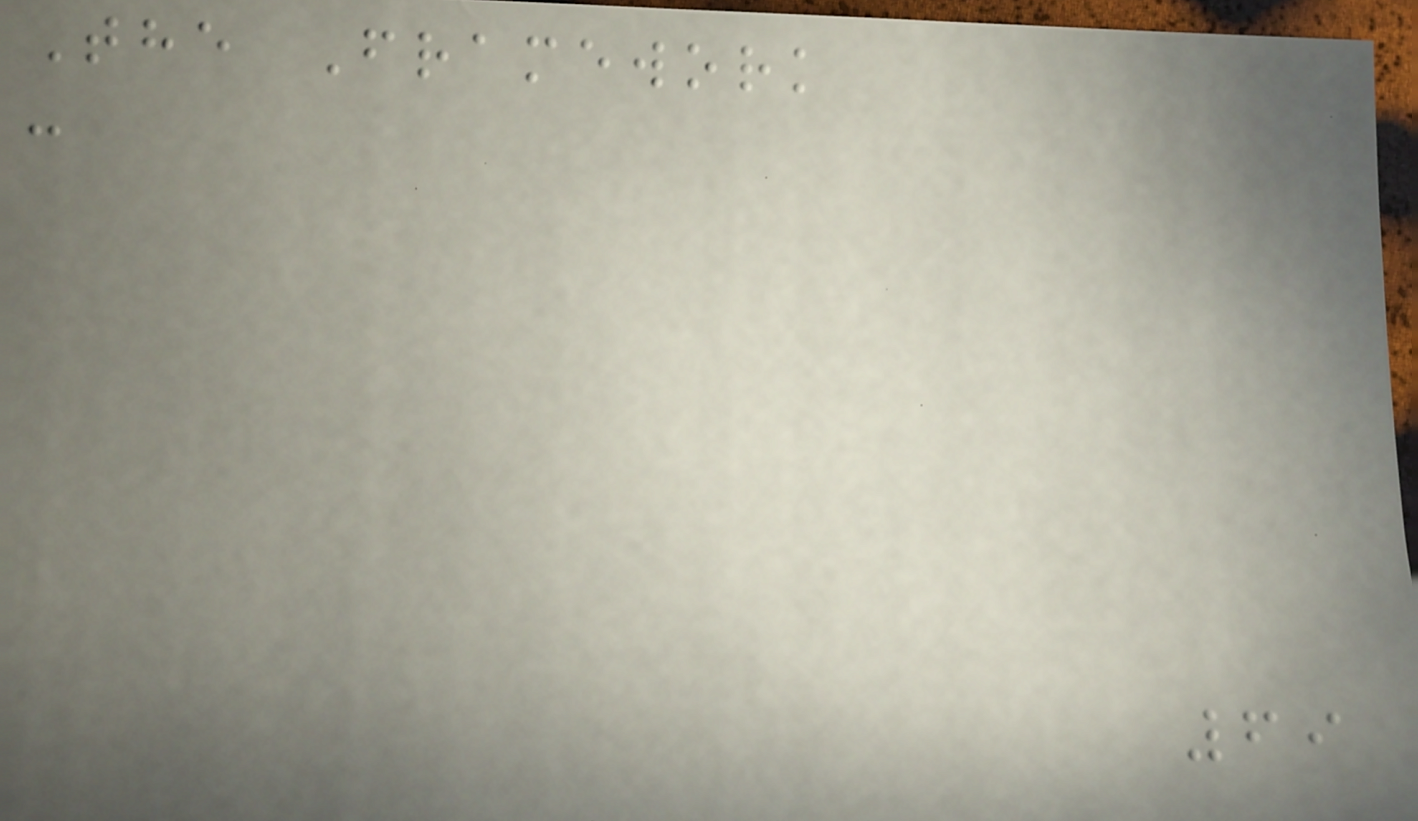The Framework
-
69
